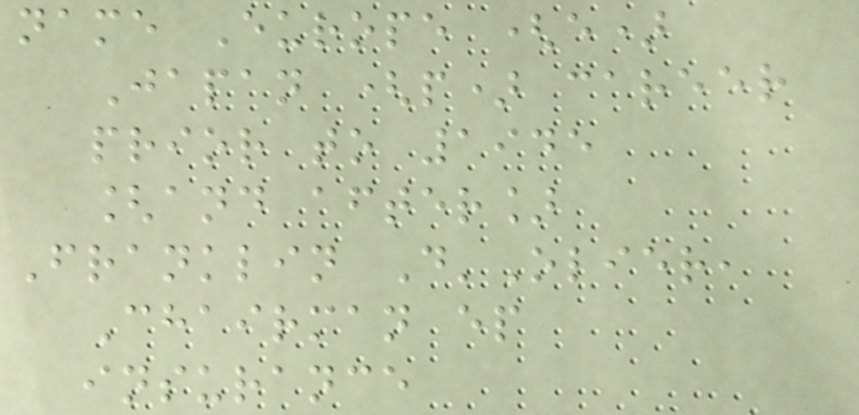name Europe (e)
Japan (p) career
prior to 1945
[and after]
Franklin D'Olier,
Chairman ep
insurance
